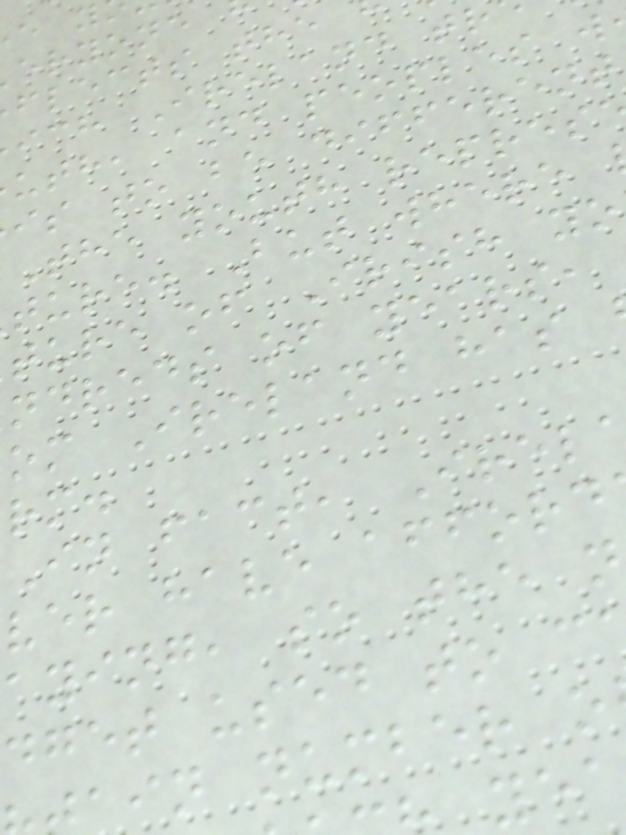eryone
flects the
ich Ireland tr
uth, and peoples w
is to be different
The youth repres
ture. But where
ture of Irish yo
ndreds of years,
om Ireland has
In fact, Irel
ver have afford
aying, so the n
dget used to c
in number o
